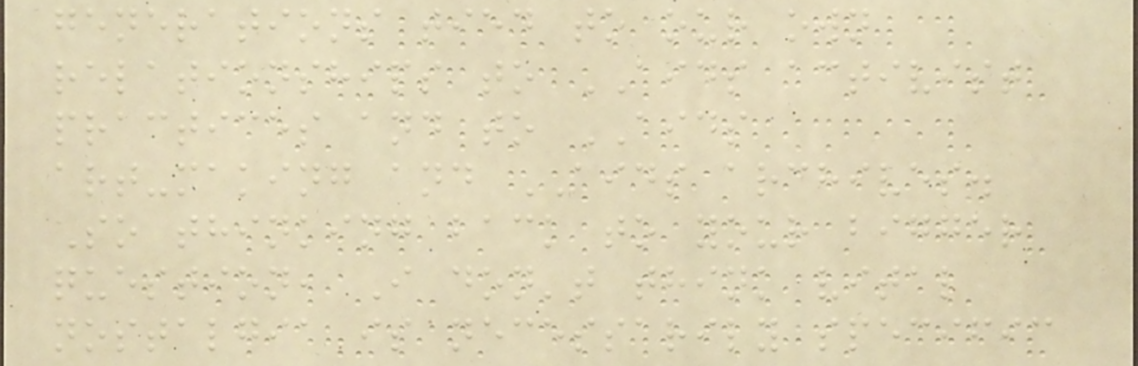generations tied to our own
relationships to AIDS activist
practices and to AIDS
art-making and AIDS archives.
So thinking back to your bigger
question, I don't think vital
nostalgia is necessarily specific
